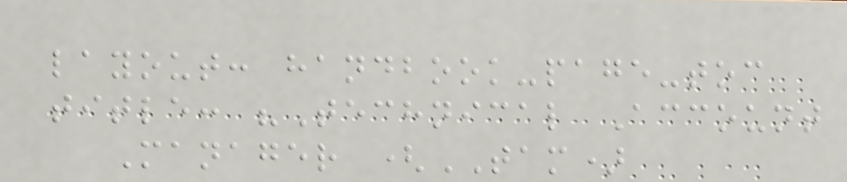layout: handbook-page-toc
title: "Technical Account
Manager (TAM)
